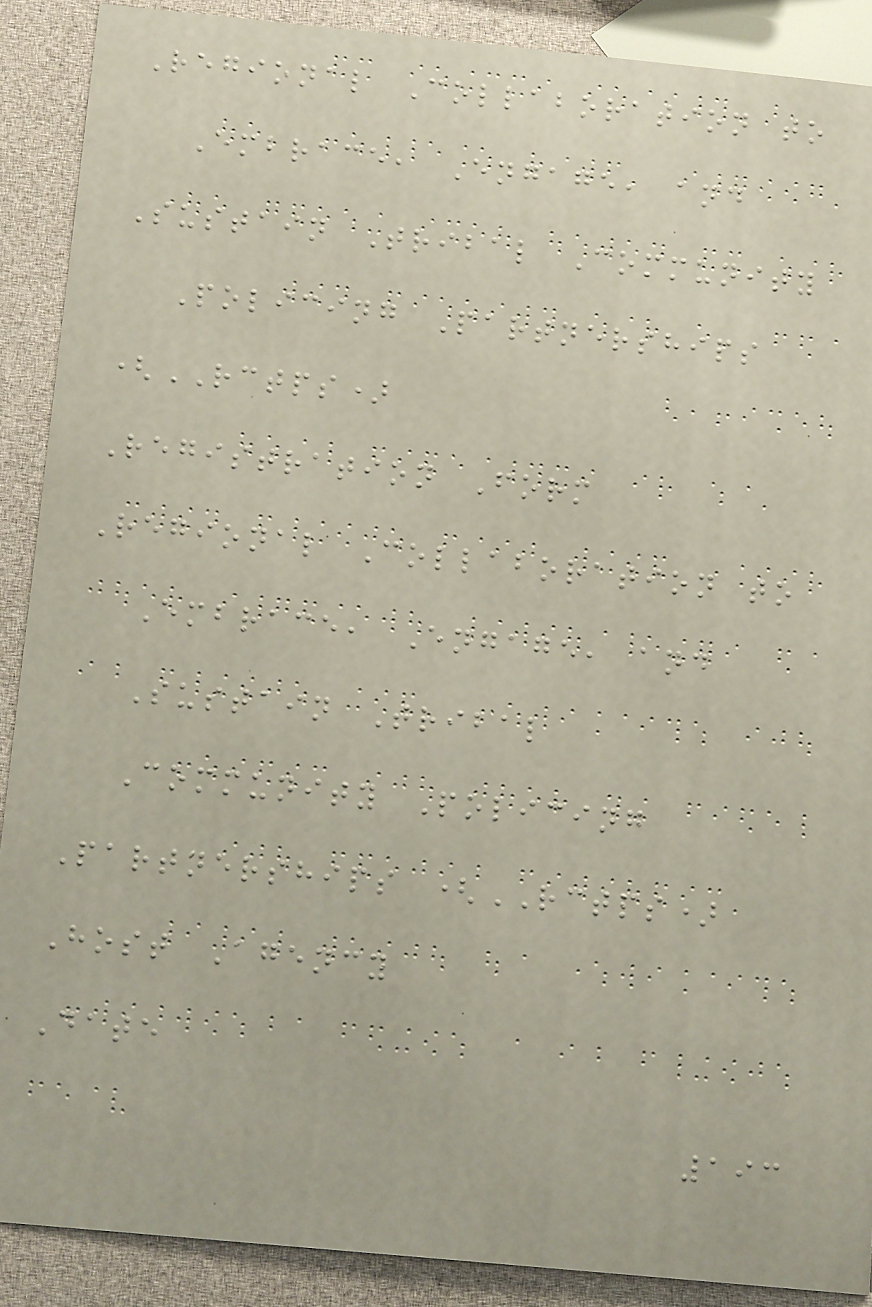Regional Collaboration to
Embrace, Engage, and
Sustain Tribal Community
Policing Partnerships
(RCTPS)
Registration Form
Regional Collaboration to
Embrace, Engage, and
Sustain Tribal
Community Policing
Partnerships (RCTPS)
Host Agency
Date
193
